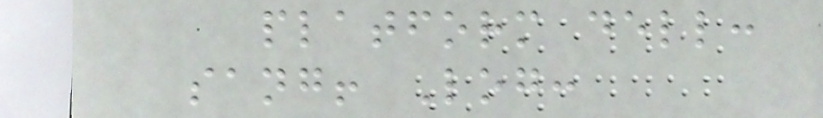platform dell:
sang! Log:
